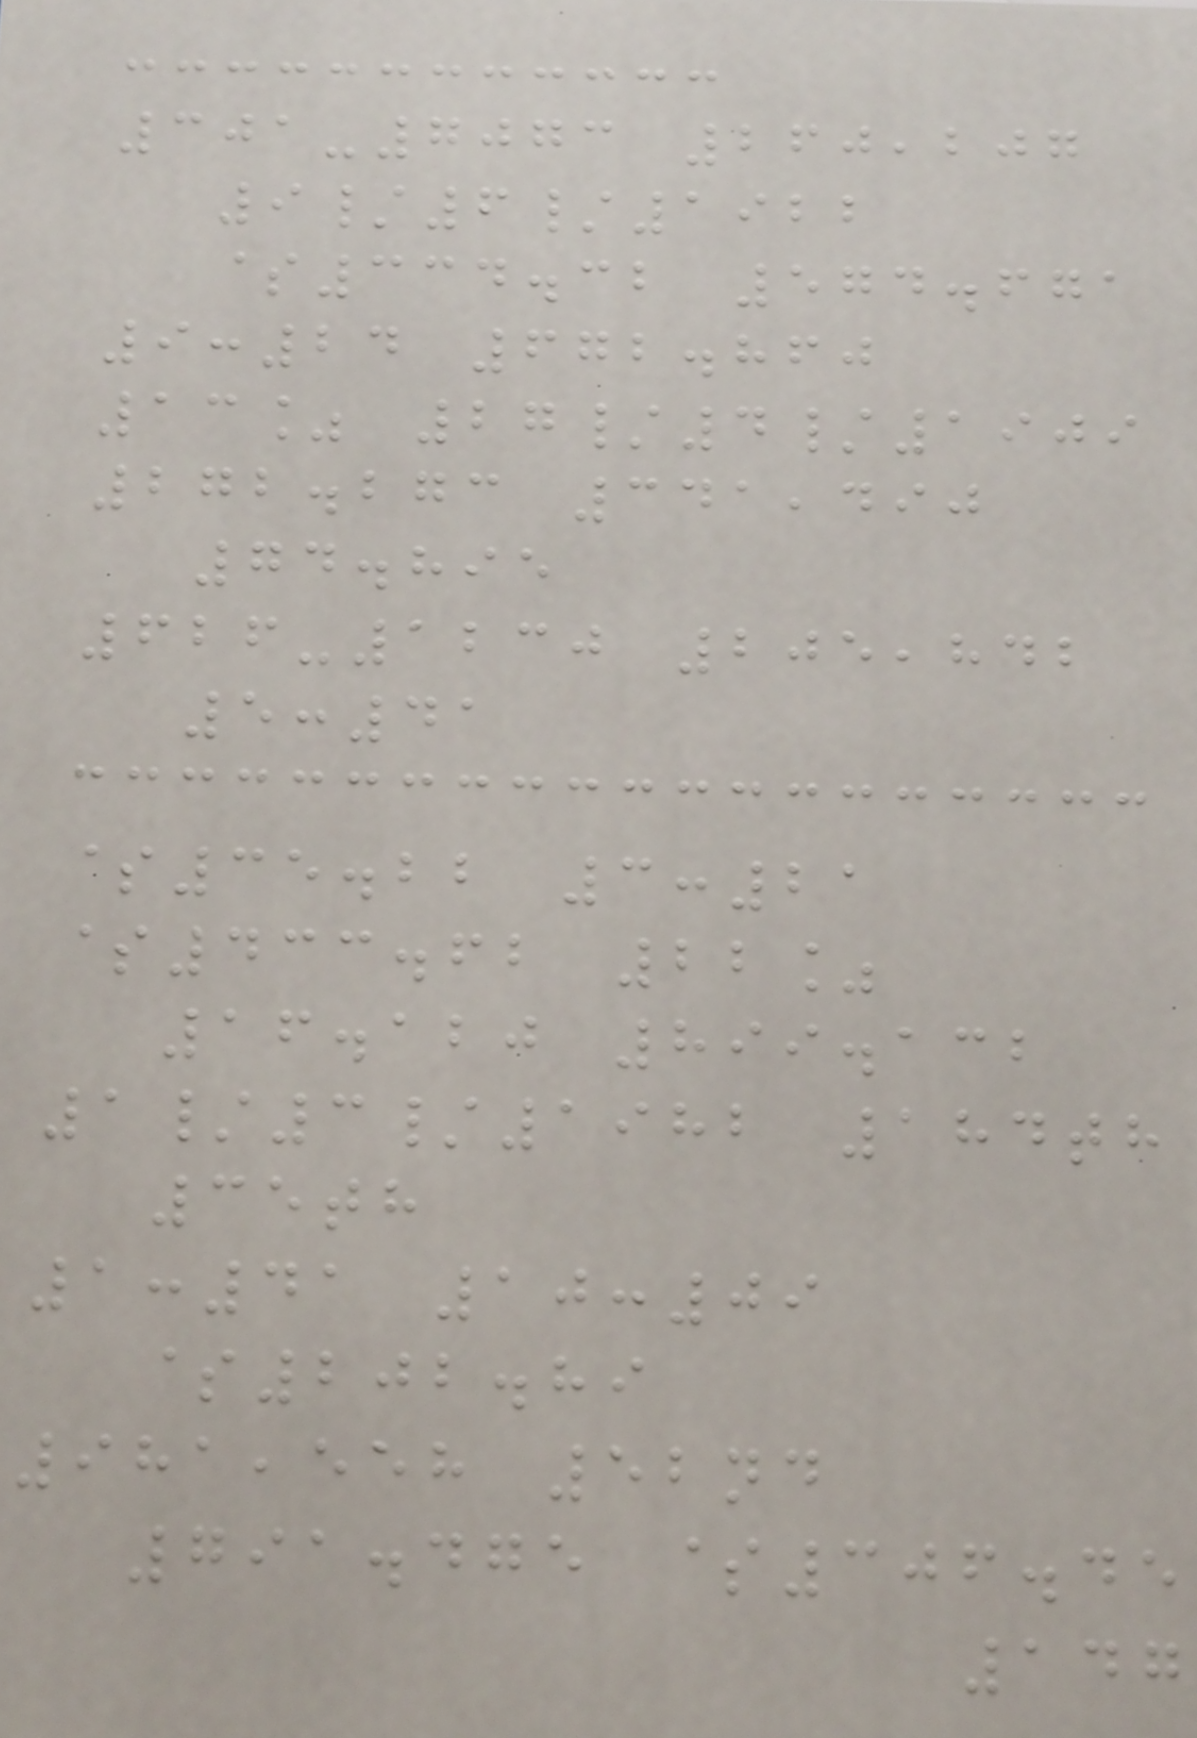301-7073 260,207
9/6/1922
$334.32 574.671
9:24 672.860
13% 27/4/1909
272.273 341,490
74.895
626-1230 205,842
5:41
$35.22 3:21
$433.62 22%
16.120 899.132
1/3/1982 184th
35th
1:41 10:09
$202.89
981,558 52nd
791.475 $306.45
147
